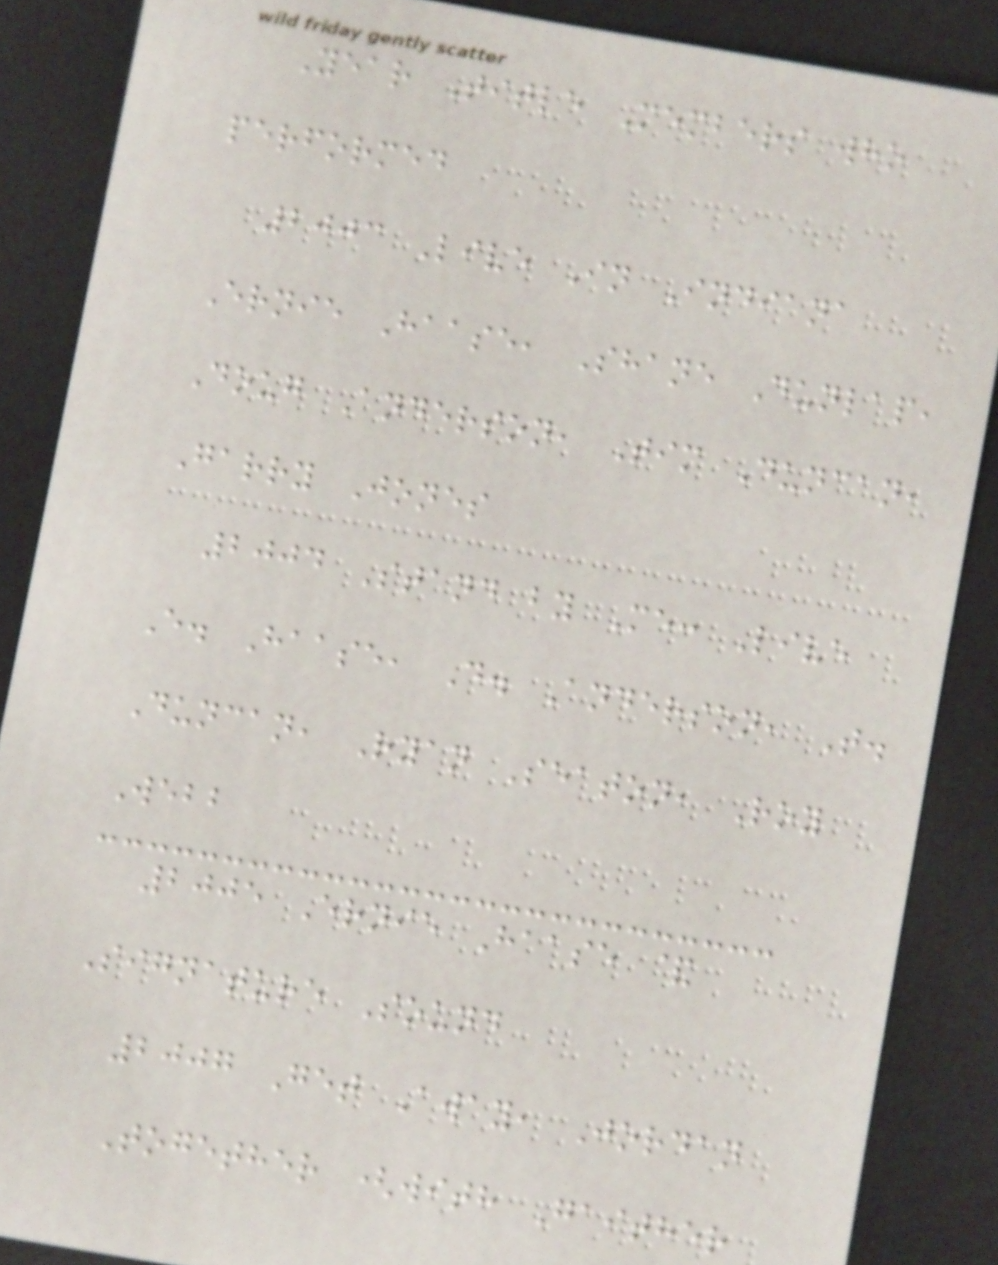Year Title Members who
performed
2003 Live In Indiana
Ernie Haase, Shane Dunlap,
Doug Anderson, Tim Duncan,
Garry Jones
2004 Stand by Me: Live
E. Haase, D. Anderson, T.
Duncan, Ryan Seaton, Roy
Webb
2005 Ernie Haase &
Signature Sound
2007 Get Away, Jordan
Together (with Gaither
